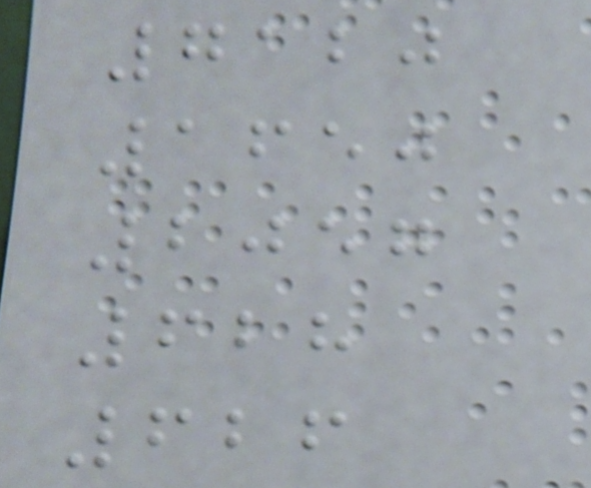7120
1650
2057
628
626
